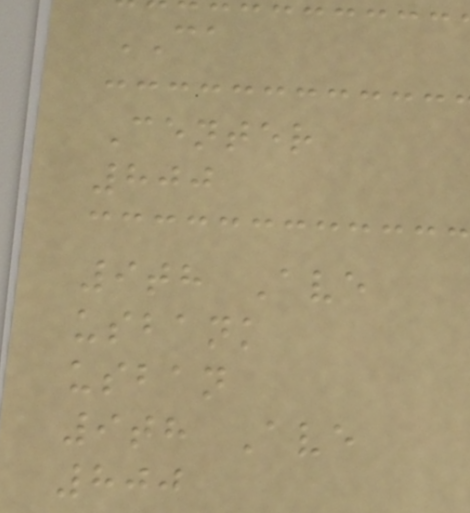CA
Center
800
9th Ave
usbank
usban
9th Ave
800
